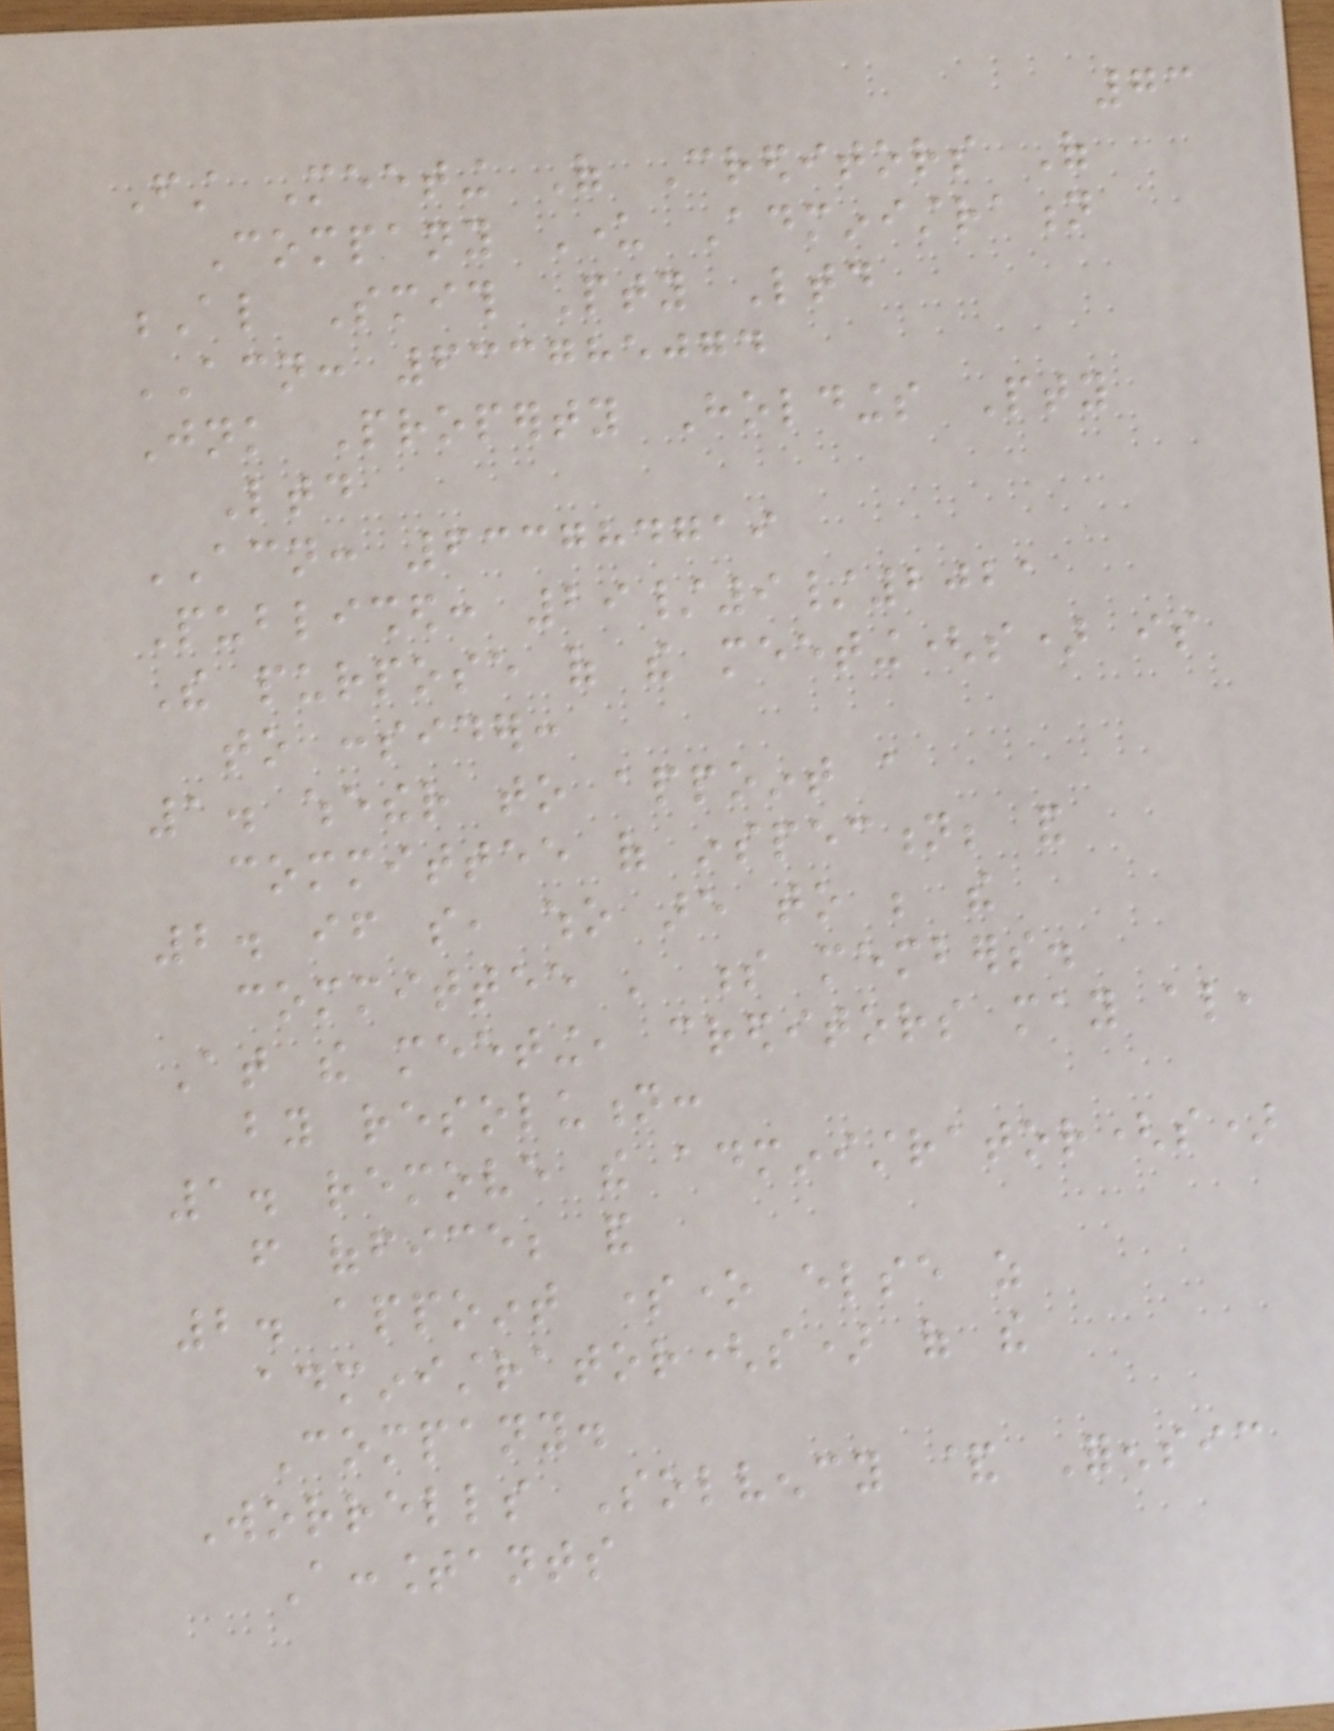73
First Meeting Of Creditors Of
Company Under Administration
Al Smith Pty Ltd
ACN: 633785074
Jnk Property Holdings Pty
Ltd
ACN: 633784719
Published: 29/9/2021
The purpose of the meeting(s) is
to consider:
1. whether to appoint a
committee of inspection; and
2. if so, who are to be the
committee ' s members.
At the meeting, creditors may also,
by resolution:
1. remove the administrator(s)
from office; and
2. appoint someone else as
administrator(s) of the
Company.
Worrells Solvency & Forensic
Accountants
